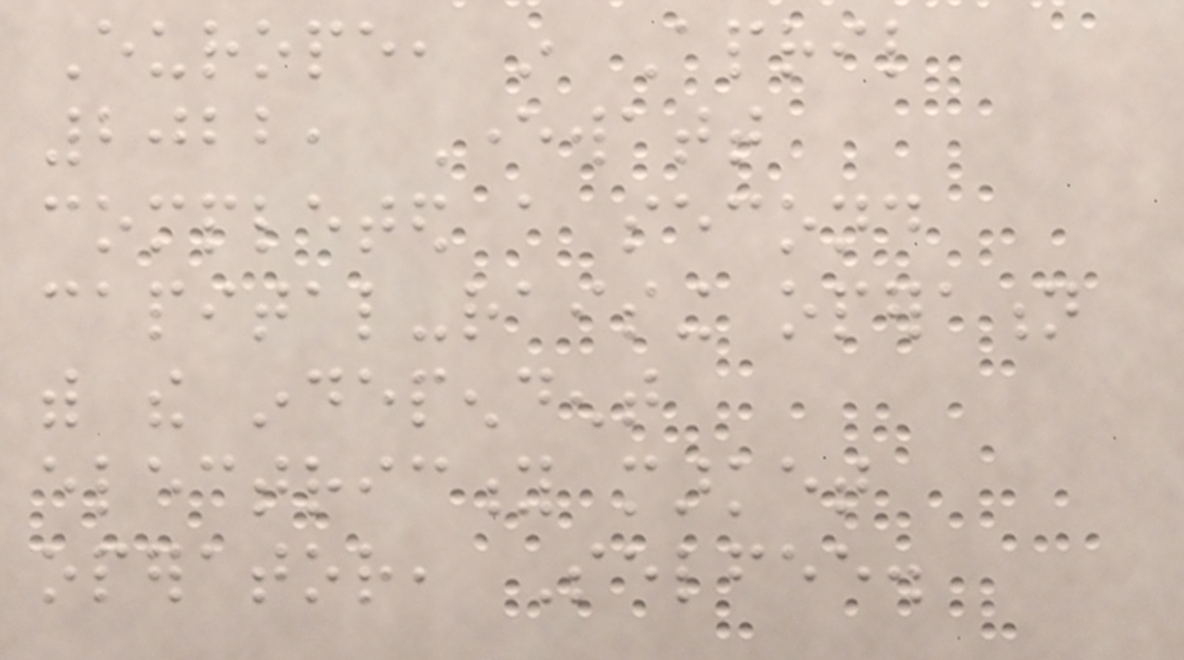Europe, in April
2022, Everwatt
completed a second
capital-raising operation
with the independent
electricity market
operator, Selfee.
